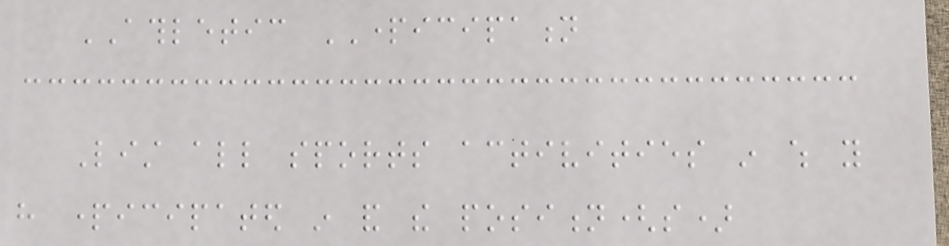ATHLETIC PARTICIPATION
List all sports activities in which you
have participated in and the position(s)
